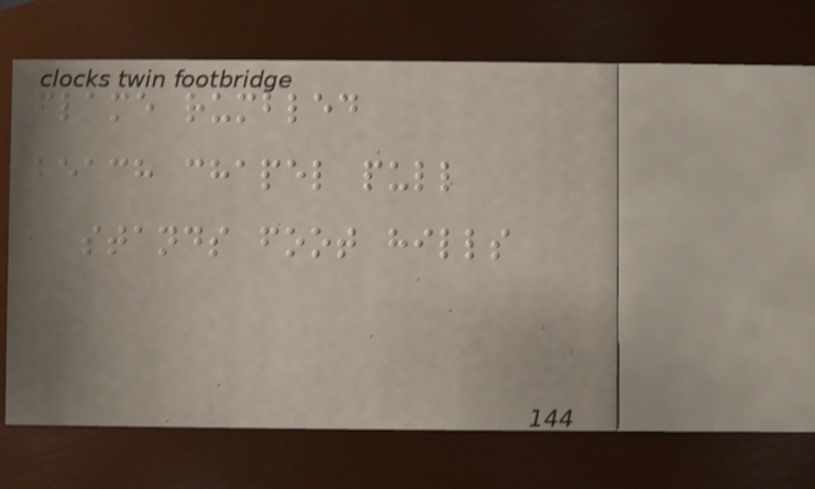flame rumbled
beach chapel pull
stands foot hills
